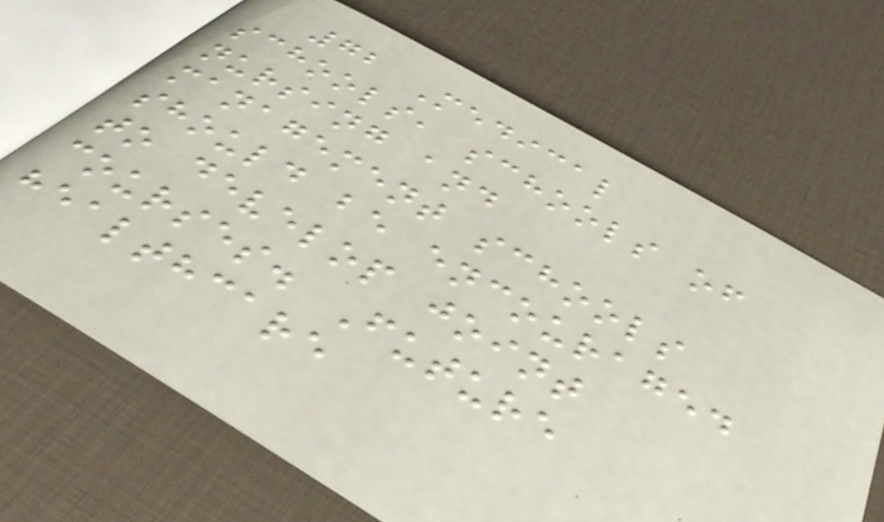72 Medical
schools, schools of
nursing and
management schools
should be encouraged
to develop joint
courses. Future
healthcare
